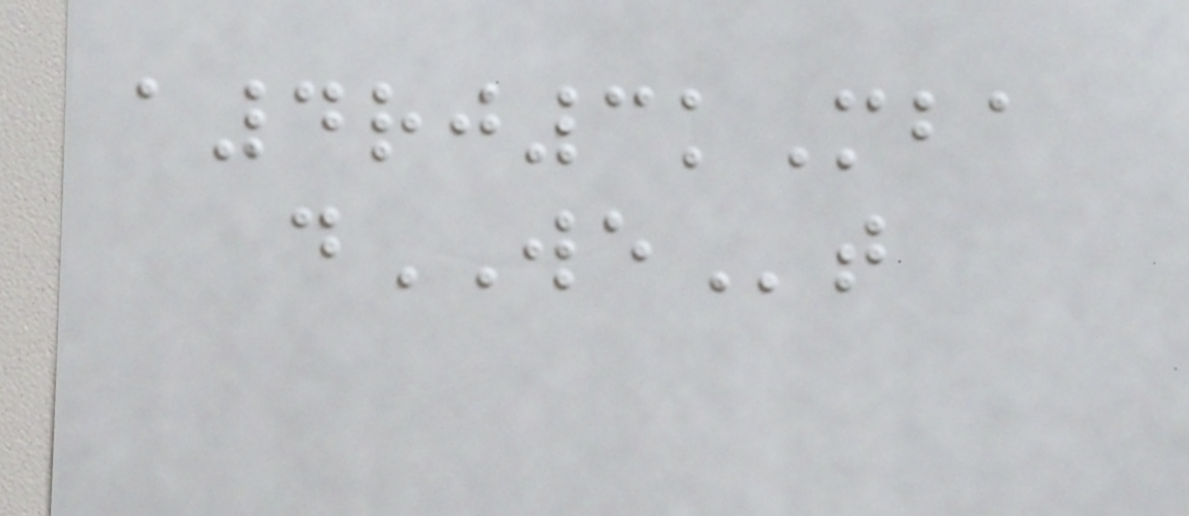a4rj3kMba
dWEt
